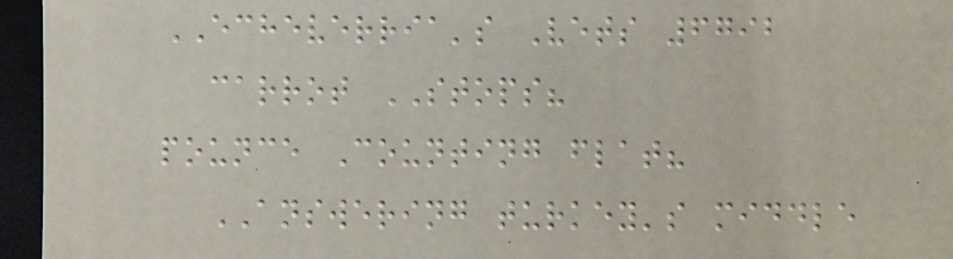ECHEVERRIA's Vets 6792
carrot STOPS?
pounce Counting flat?
ANSWERING turkey's middle
